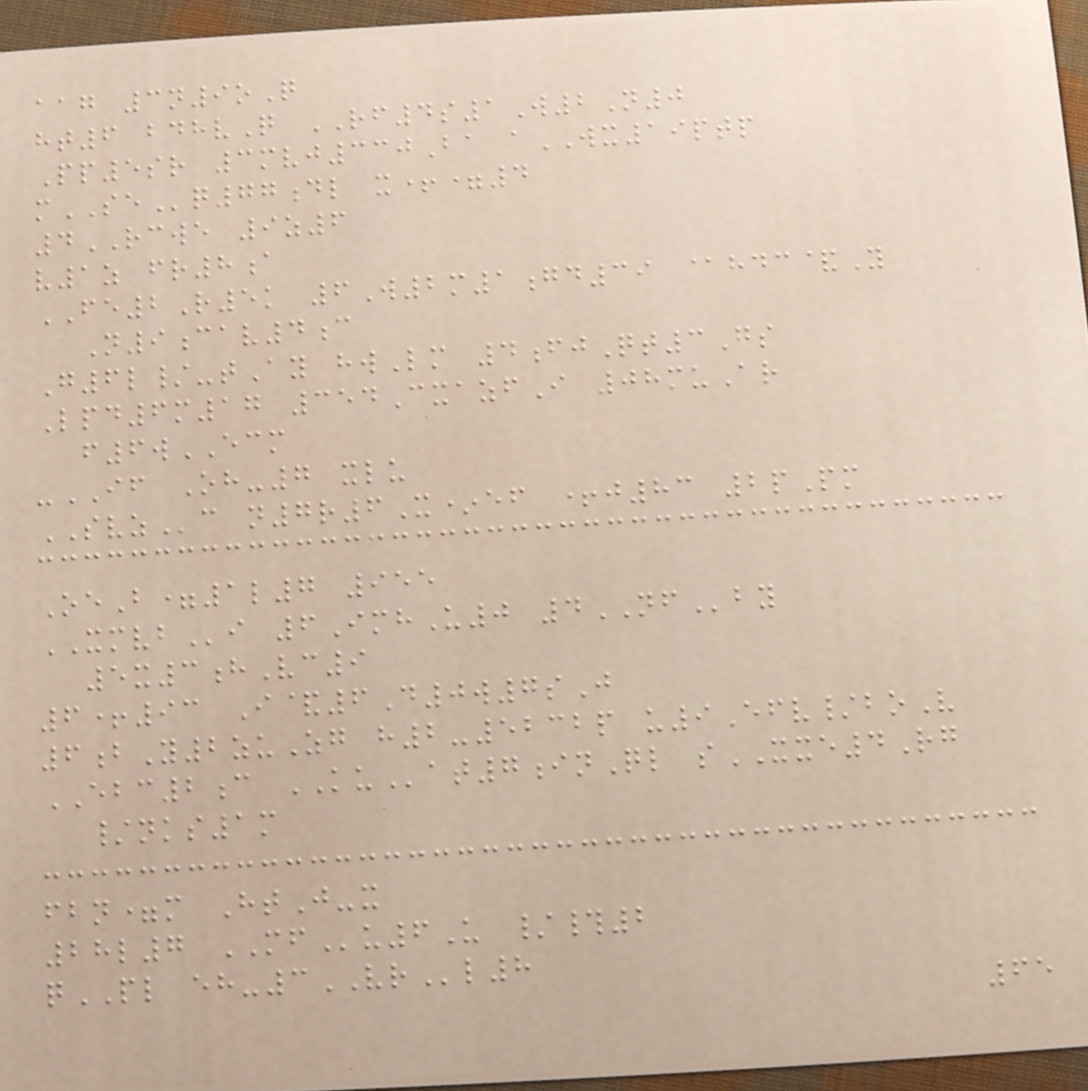aag 3n9oQ
ht6 bdhvQ RF4s1W2N0
Pp5sr 3mvj330Ba aWX19ptp
mSEq77dl x+=4
4RCWE 9z6
v1z fr8a
FE2R5k 6W2m1gd39 @hdc&Y
N9cav4c
G6l/-tAy hwLm 4fjQt3Gs
Lpd6m17 354CxazfI 08muAr
f6wECM
-IF Oh-7 xlu
SVZc n7r6X*ef +j83 2pPm
OeB=1l7 955
XMVBi 6ImhU0 4NFby
5x3hVc9
6+93 I&6D0w7sJ
6bY2zuZg h2-5232p u9Efv/boV
EBC2c KUat7inQl sXXE4Rg
/nks1m
fbn=m HtJ-x
28l7 MFu6U /#2
qPL eh-3VRl8
65
